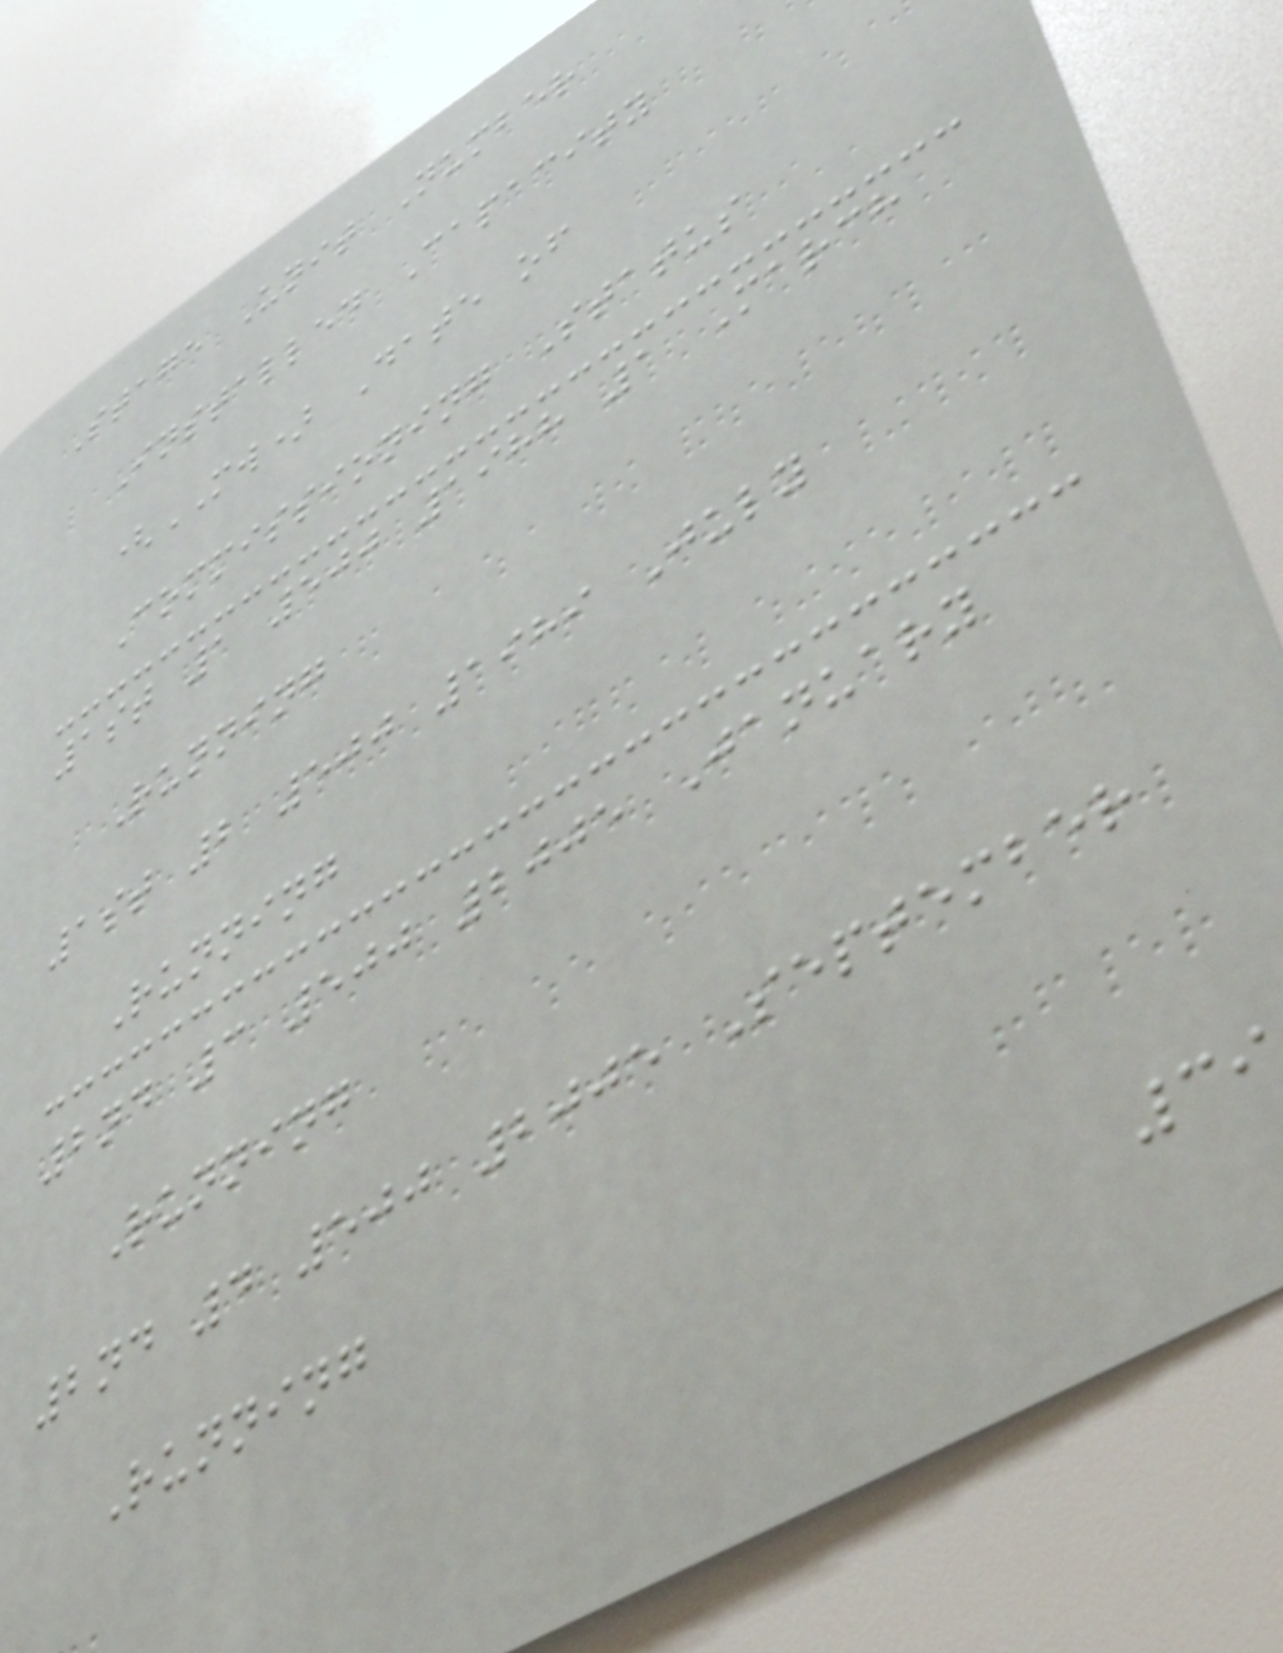Stage Unit Number
Installed Capacity
(MW) Date of
Commissioning Status
1st 1 500 1988 1 March
Running
1st 2 500 1989 July
Running
2nd 3 500 2005 January
Running
2nd 4 500 2005 September
Running
39
